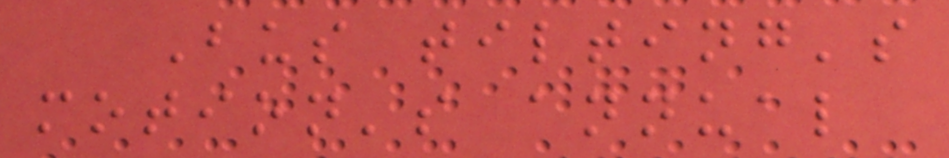Bus tilting's
motion's annual
